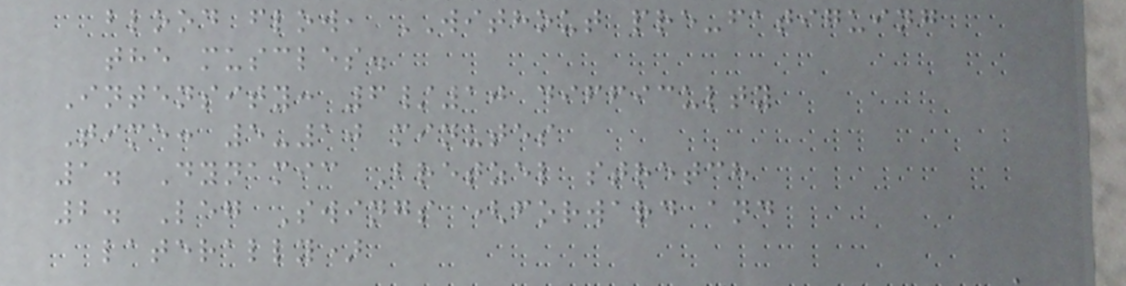blood flow, WITHOUT pre-fatiguing
the muscles.
Intensity: 6/10 difficulty
Time: 5-10 minutes
1. Dynamic Bretzel stretch
2. Leg Swings (forward and
laterally)
